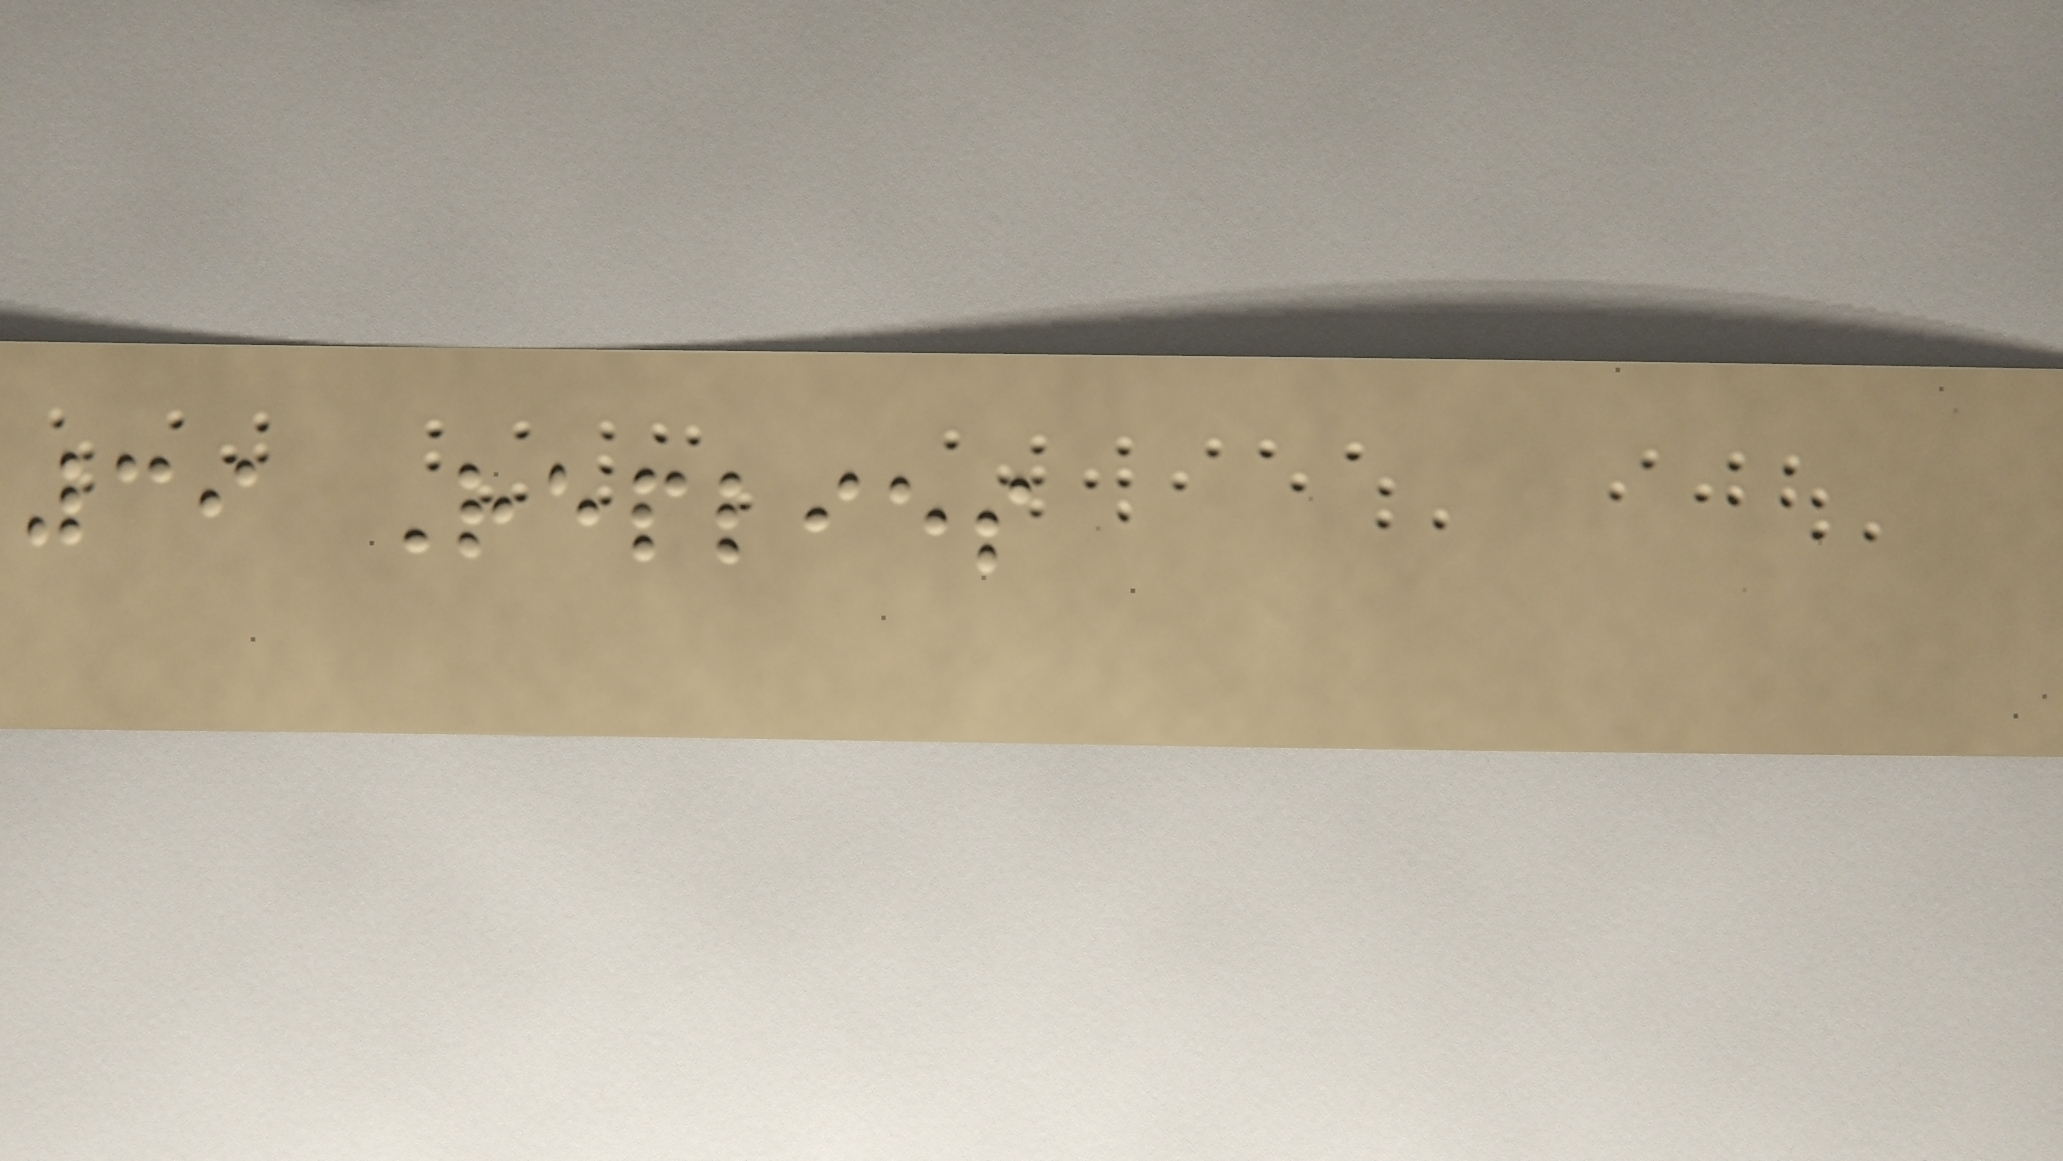39 Replies
